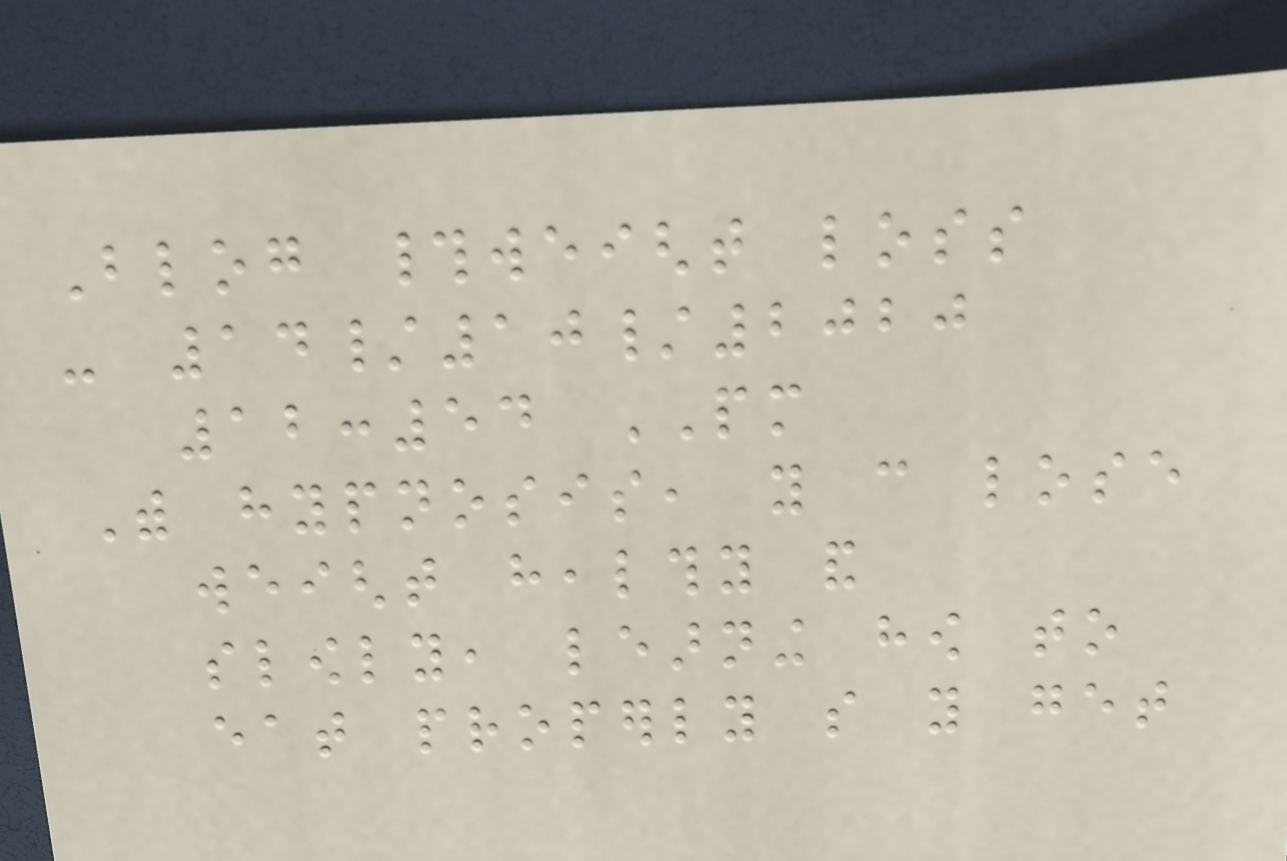Blog #weight loss
- 14/10/2020
12:54 PM
With hypnosis, you can lose
weight healthy and
slowly, learning how to
eat properly so you get
